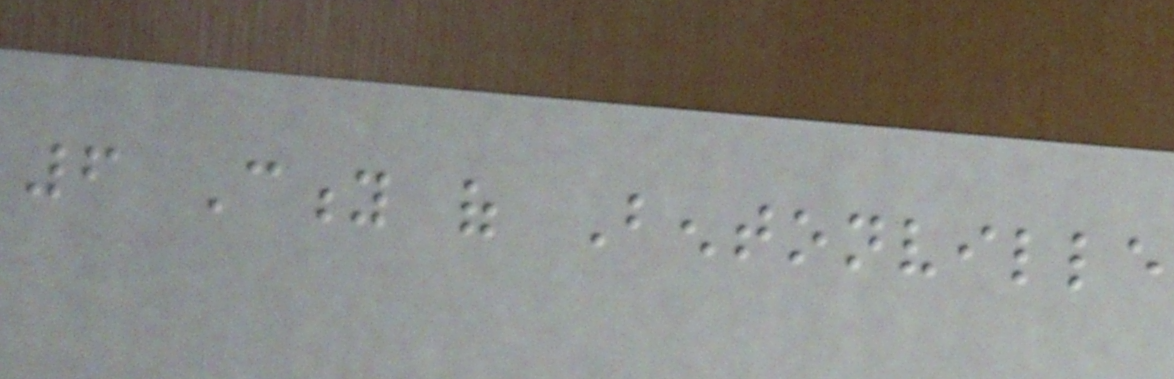6 City of Bentonville
